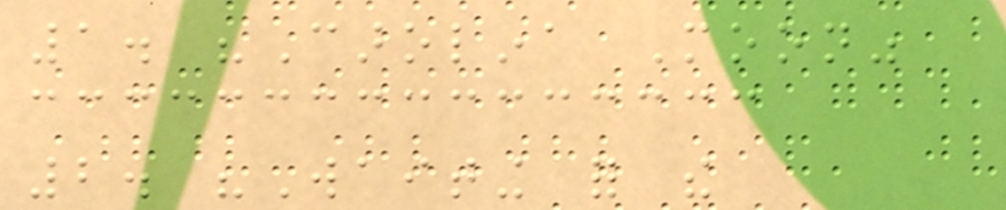1. "Carolina Moon"
2. "Waiting for the
